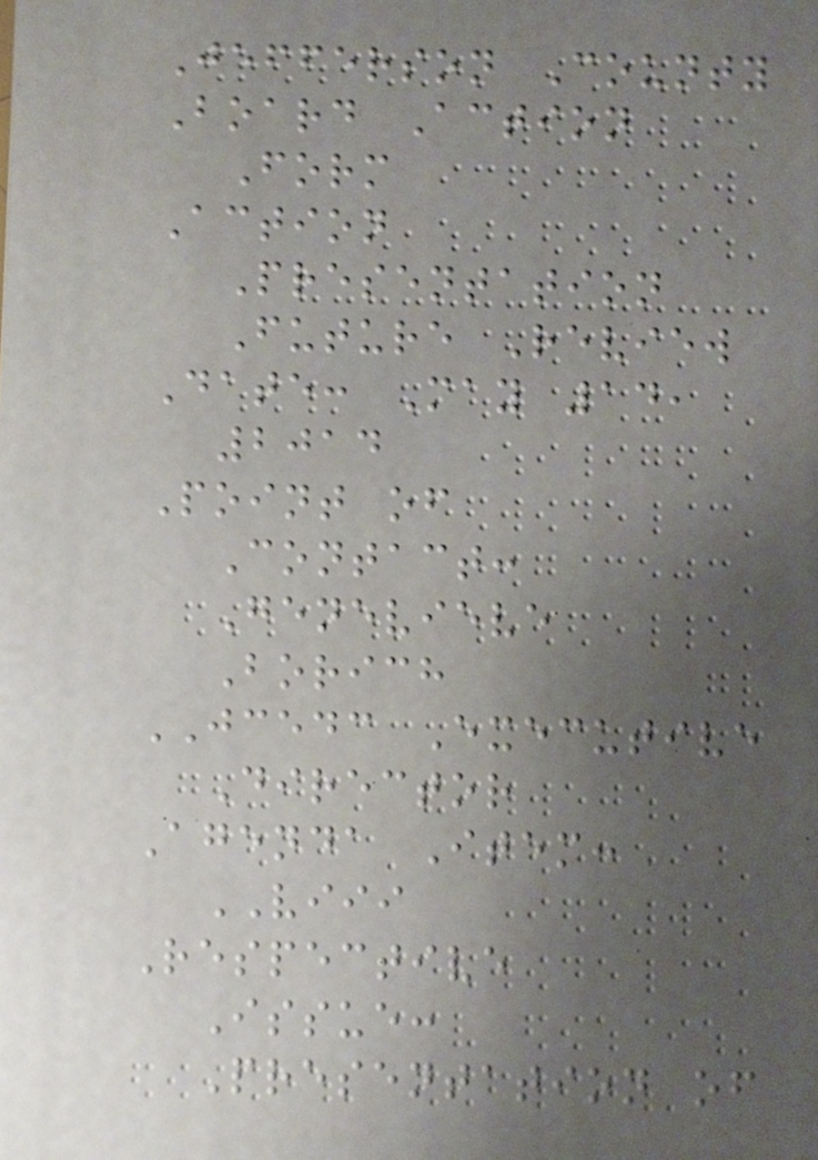Jefferson County
Board Action
Form
Action
Presentation
Future Review
Date: May 14,
2014
Point of
Contact:
Genevieve
Borich
JCEDC Executive
Director
Agenda Item:
VIII
Respective
Issue:
Presentation of
